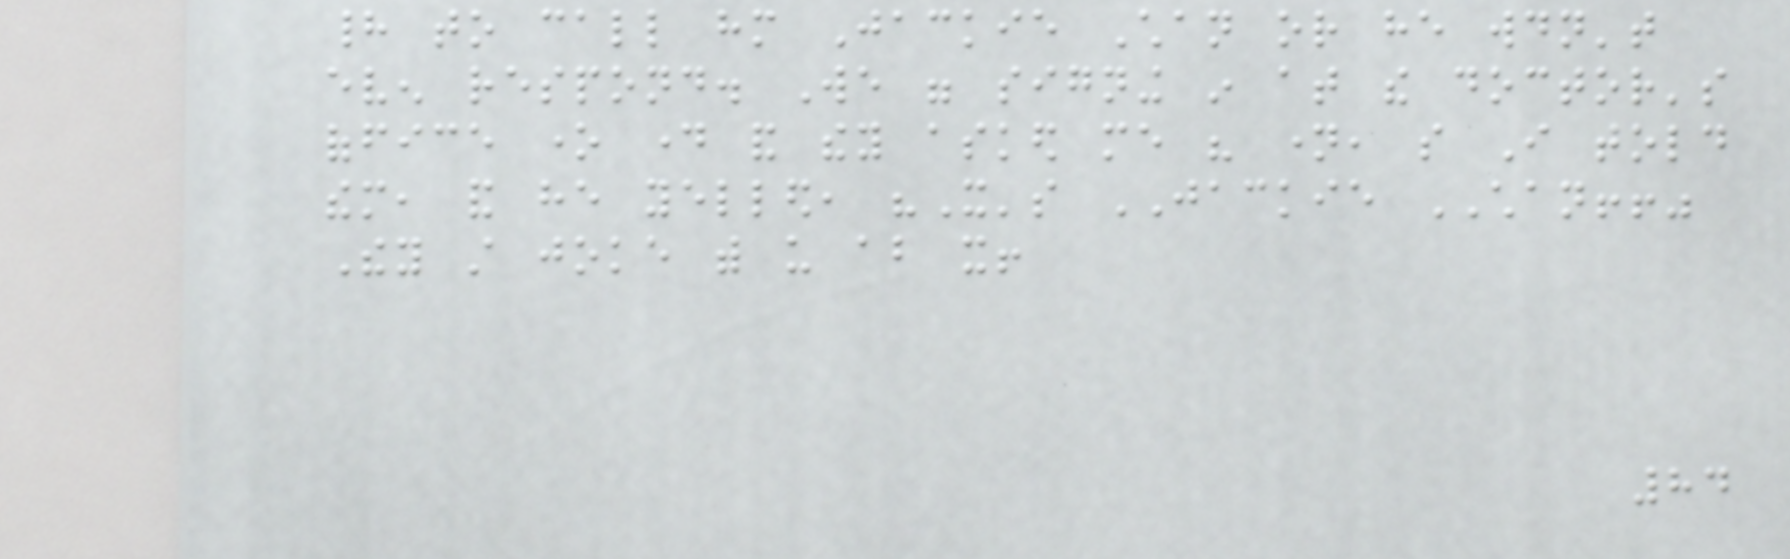had to call him Jackie Chan or he wouldn't
even respond. We were signing in at the doctor's
office one day and they asked me his name, so I told
them, and he yelled, "It's JACKIE CHAN!!"
They still joke with us about it!
84
